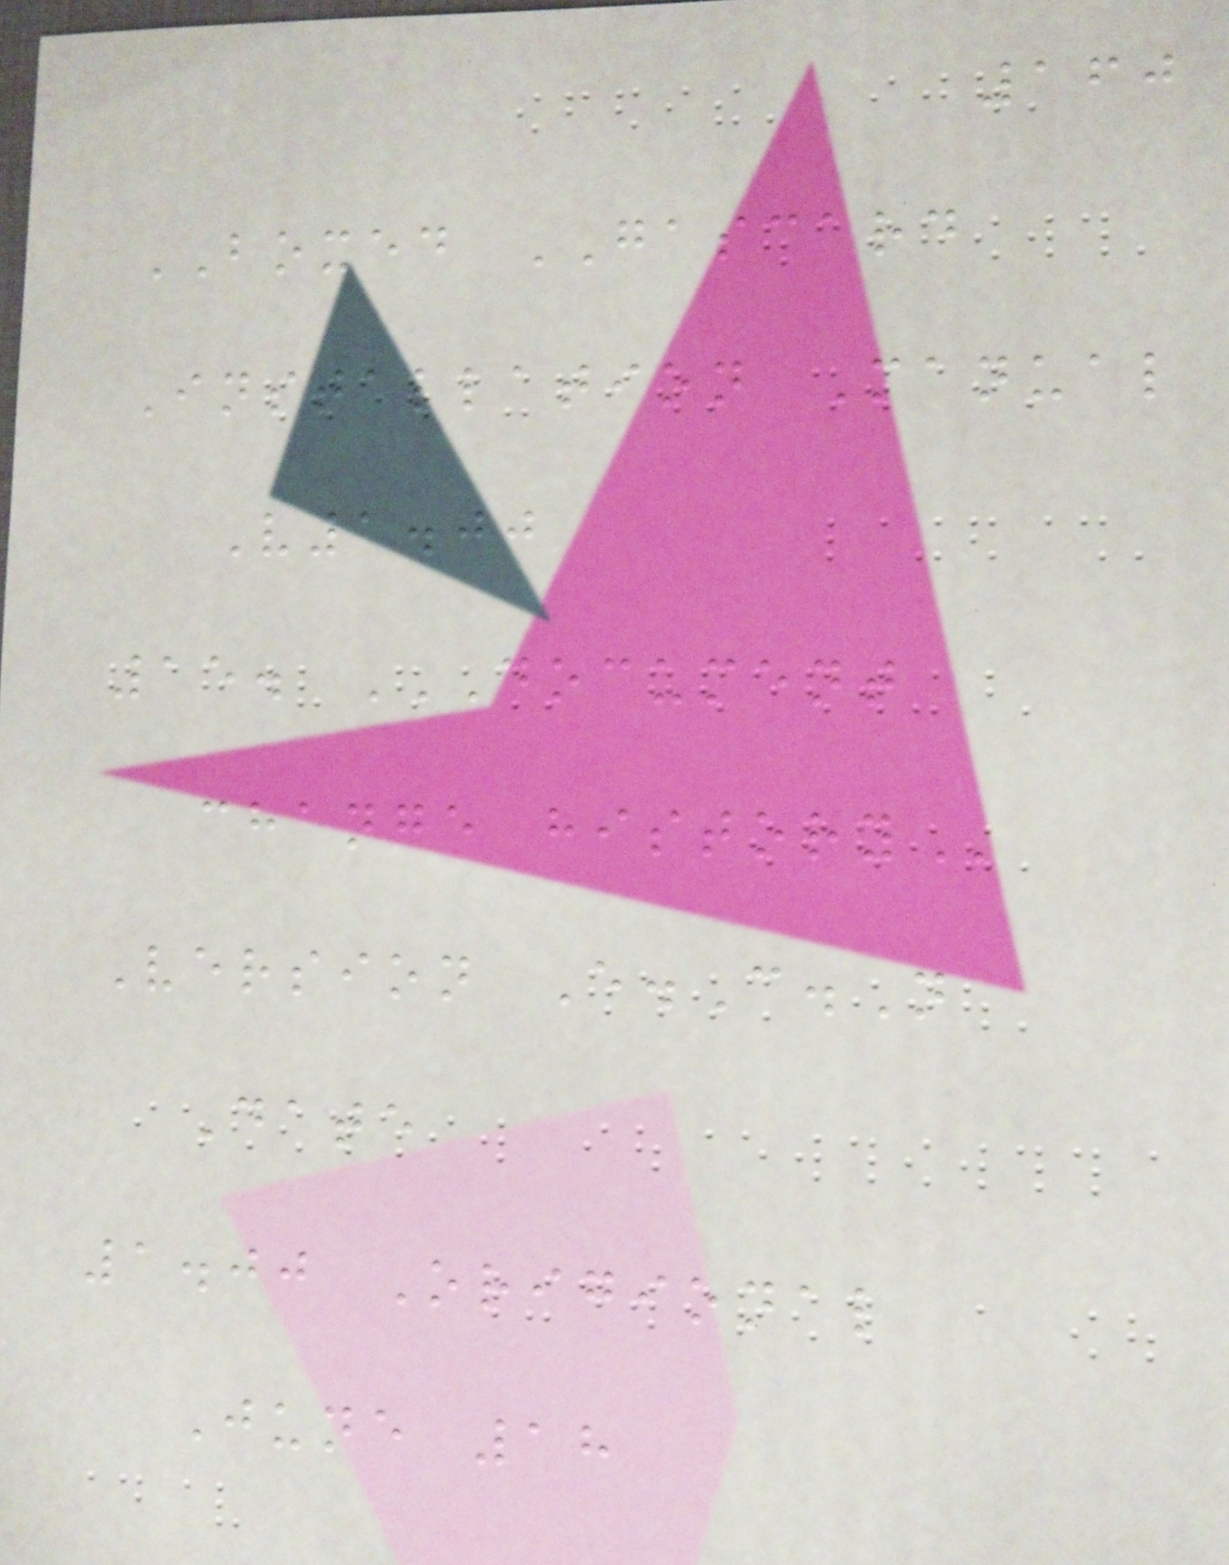160
BOXED GASCARD
Installation Manual
V1.00
15. DOCUMENT
CHANGE HISTORY
Version E.C.N
Date
1.00 Origional
June 18
